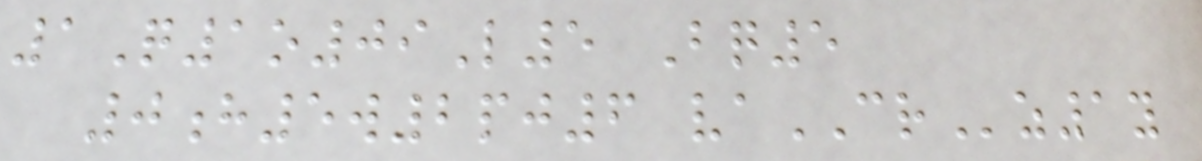1Q1o09L5 Bq5
0h5w2pj6 vaCRz1y
